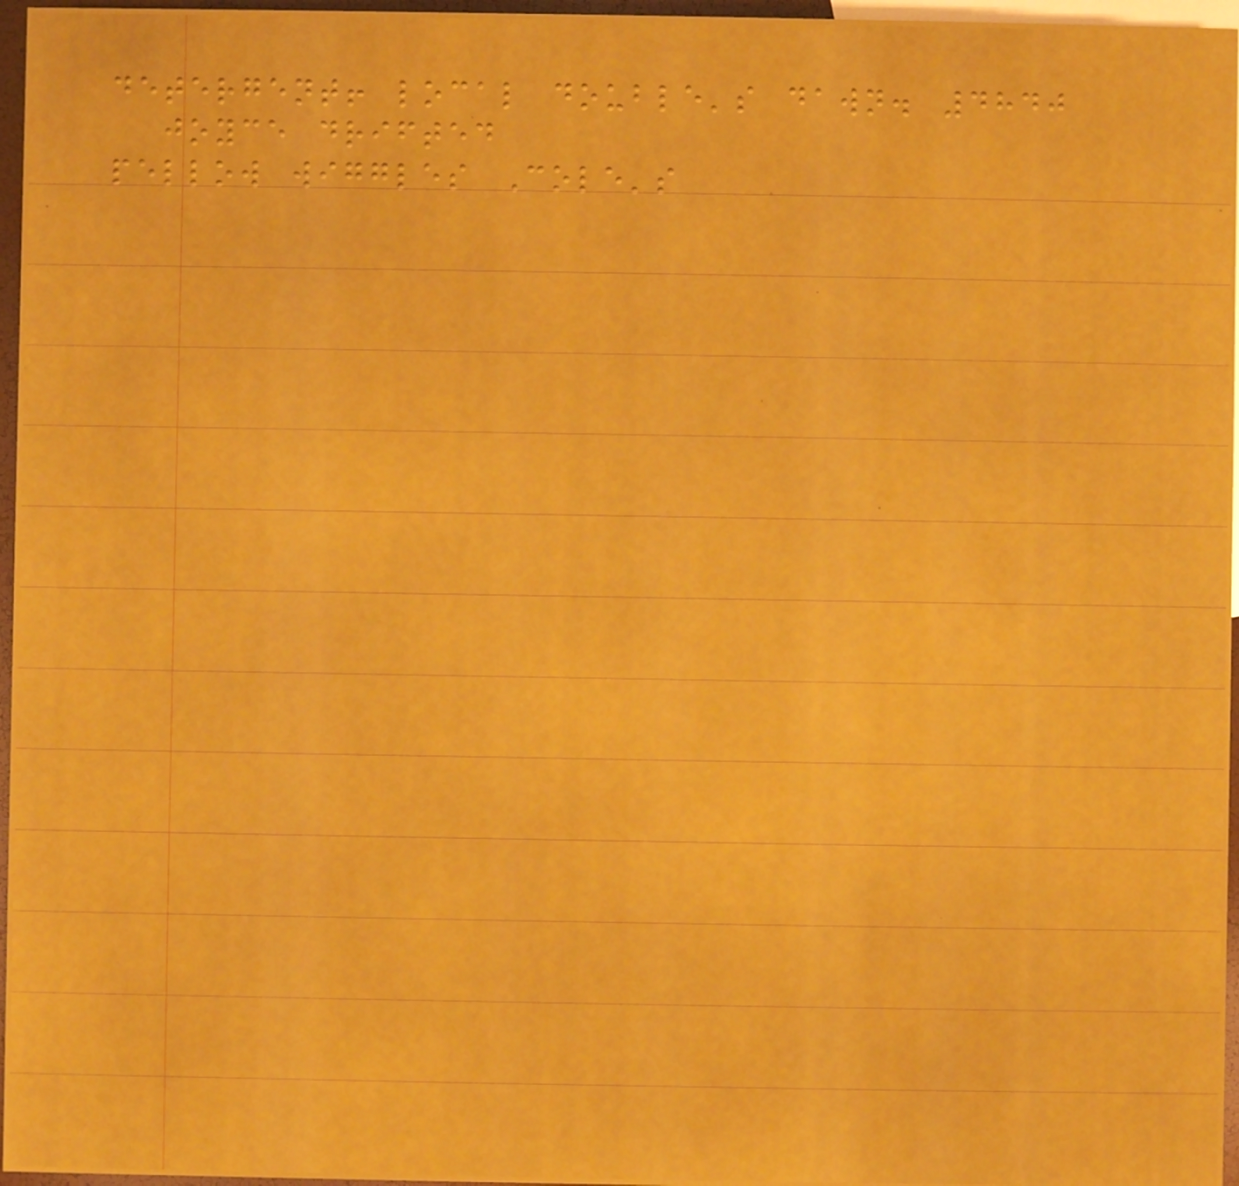detergent! local double's dawn. 4840
joyce drifted
pellow wiggles Cole's
